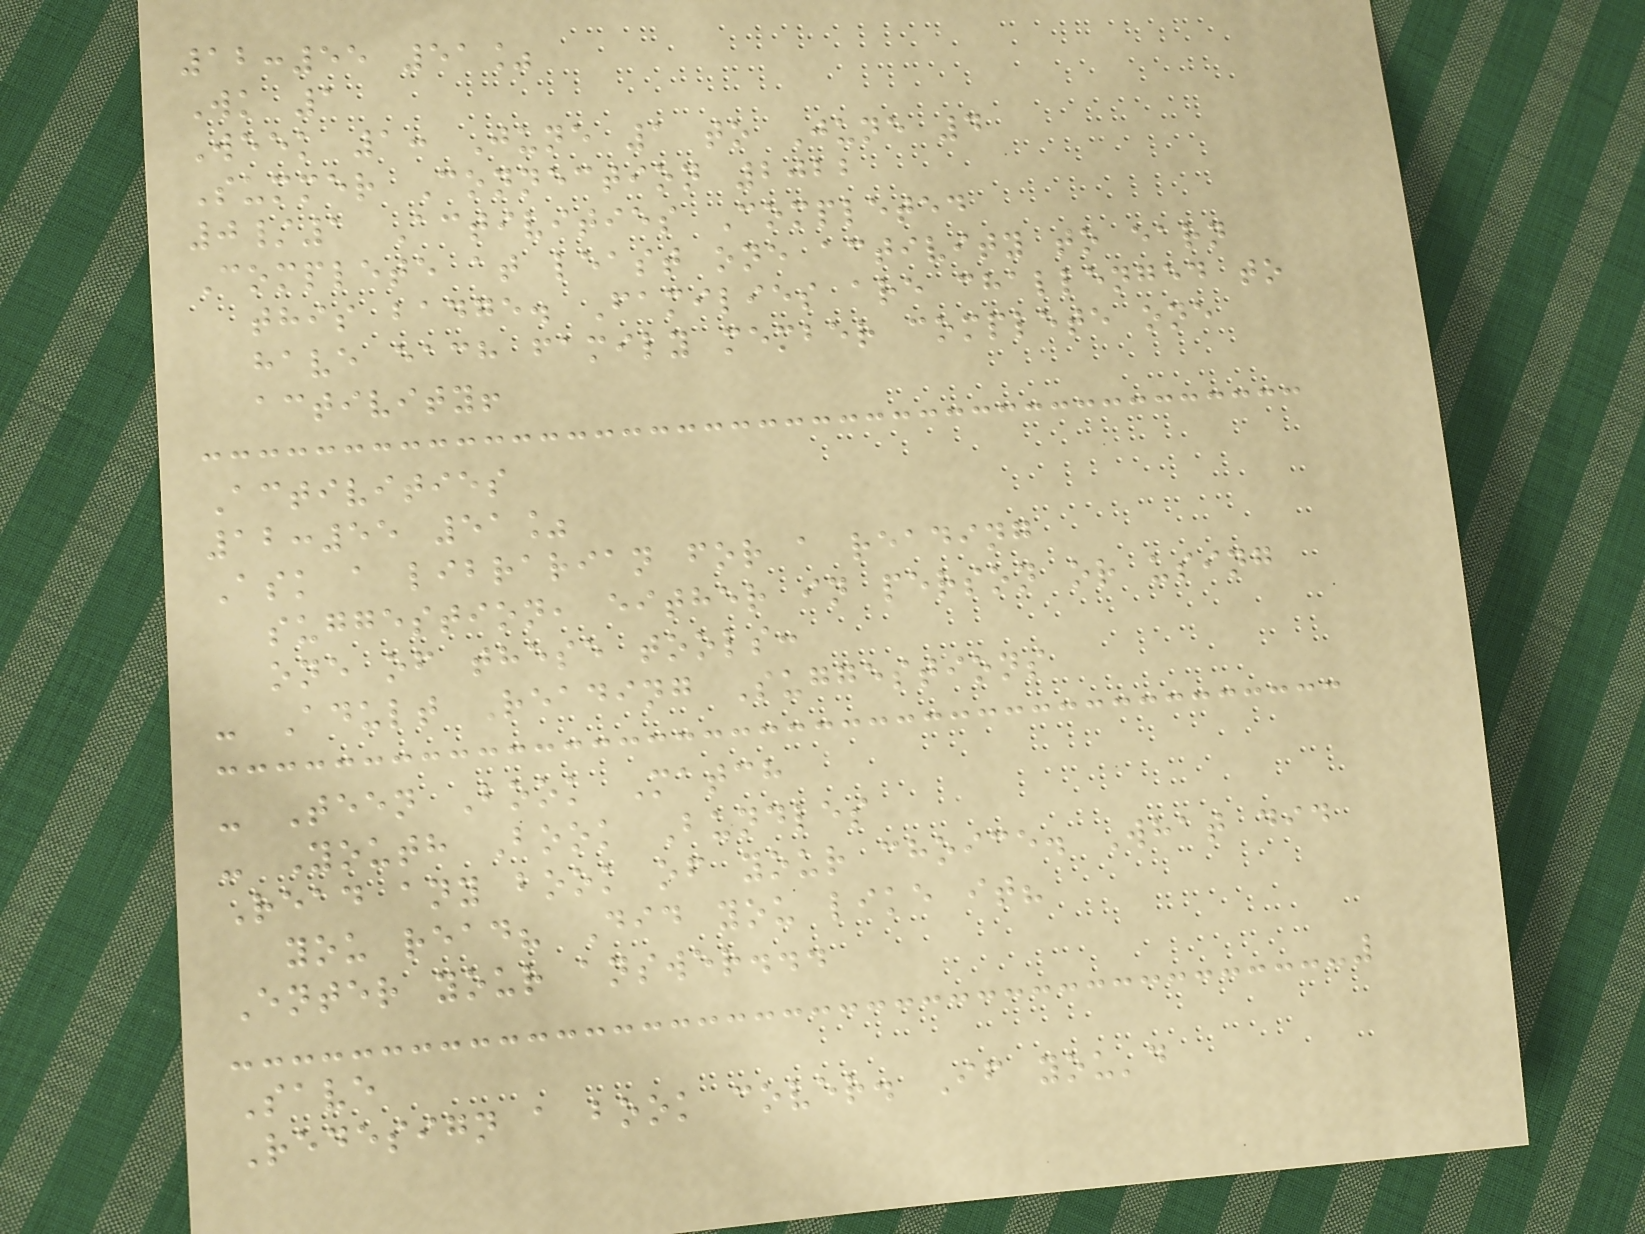12:55 51%
Wk 1
Week 1: June 1 to June 4
Summer Connection 2022
0/1 Activities Completed
Complete at least one activity to earn
this badge. Families are challenged to
have each family member complete one
activity!
Activities
12:55 51%
Ask a librarian for a reading
suggestion, either in person or using
one of these tools:
- Adult Reading Suggestions
- Teen Book Match
- Youth Book Bundles
Read any book of your choice. What did
you read? Did you like it?
Enter your answer...
Save
Redesign a book cover. If you'd
